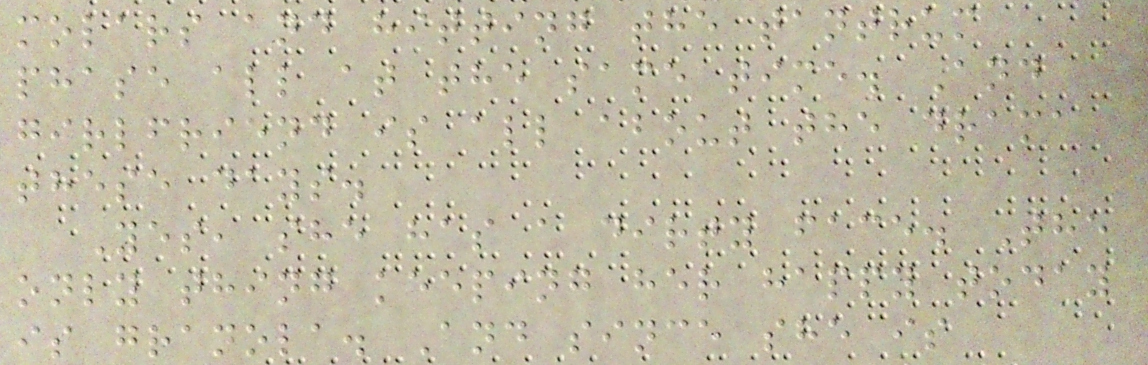molars and hitting the tantrum
phase all at the same time. And
girlfriend is all about the drama
these days.
Yes, she has a dirty face. The
only thing keeping her happy today
is granola. And since she is
